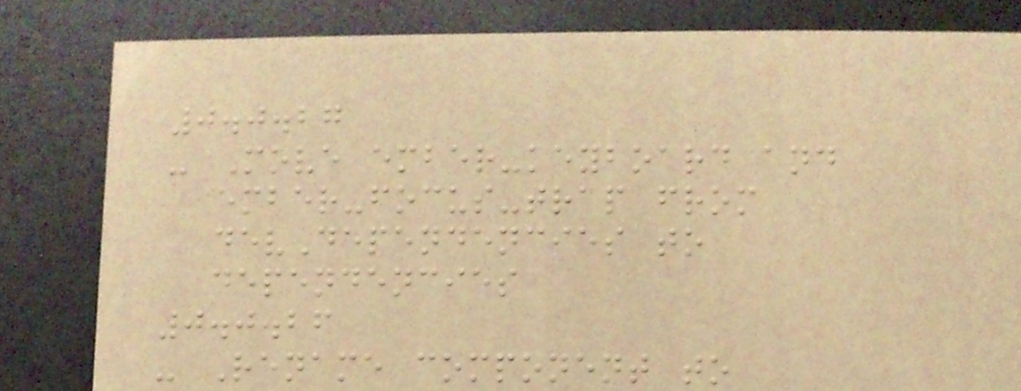0.0.27
- Move ember-keyboard and
ember-focus-trap from
devDependencies to
dependencies
0.0.26
- Rename component to
